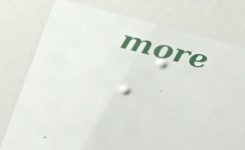A
